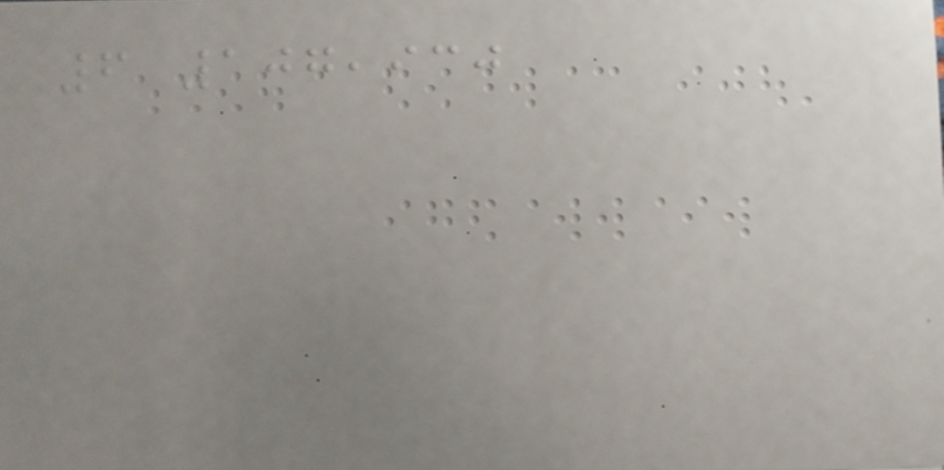6 107,930
